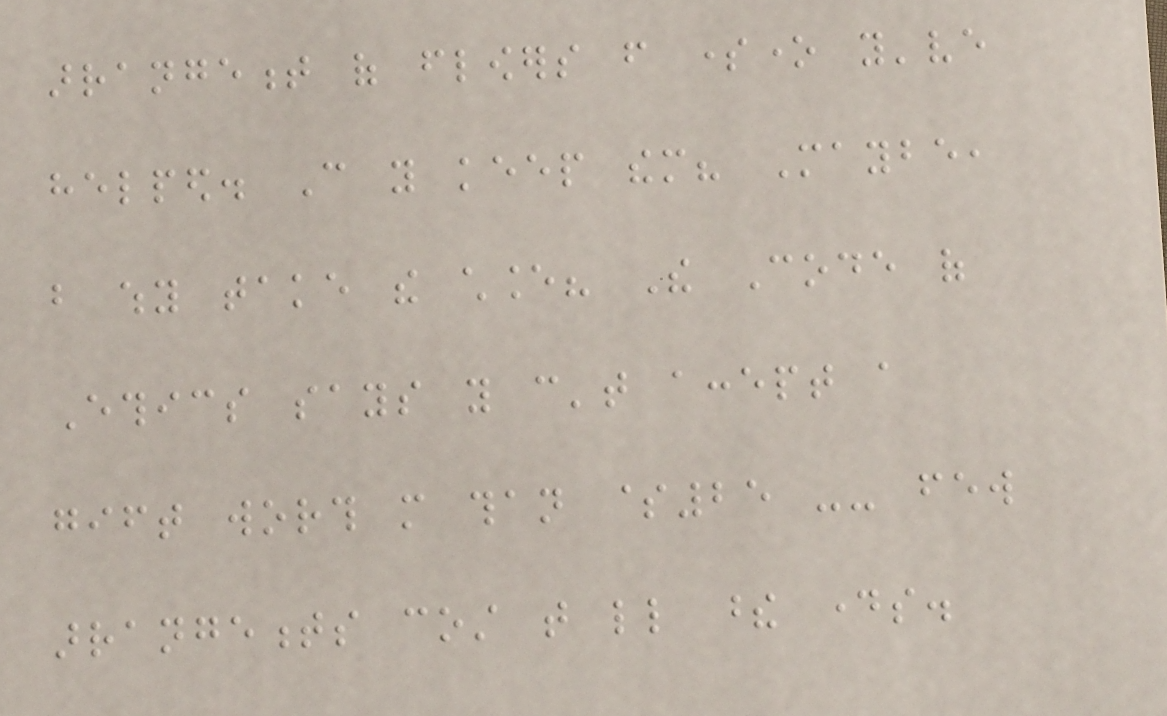arrangement of flowers from someone you've
helped. Can you keep them? Maybe,
but why take the chance? The Code of
Ethics says you can't accept a
gift worth more than $25 -- few
arrangements cost that little these days.
